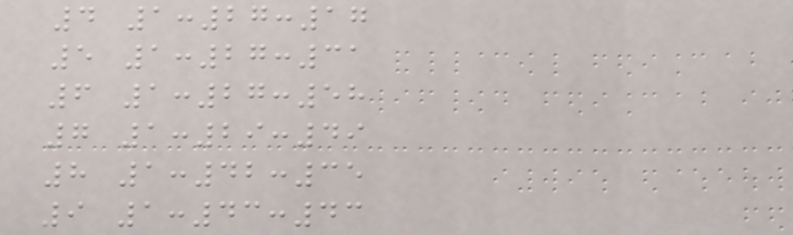4 1:27:17
5 1:27:31
6 1:27:58
7 1:29:49
8 1:42:35
9 1:43:43
